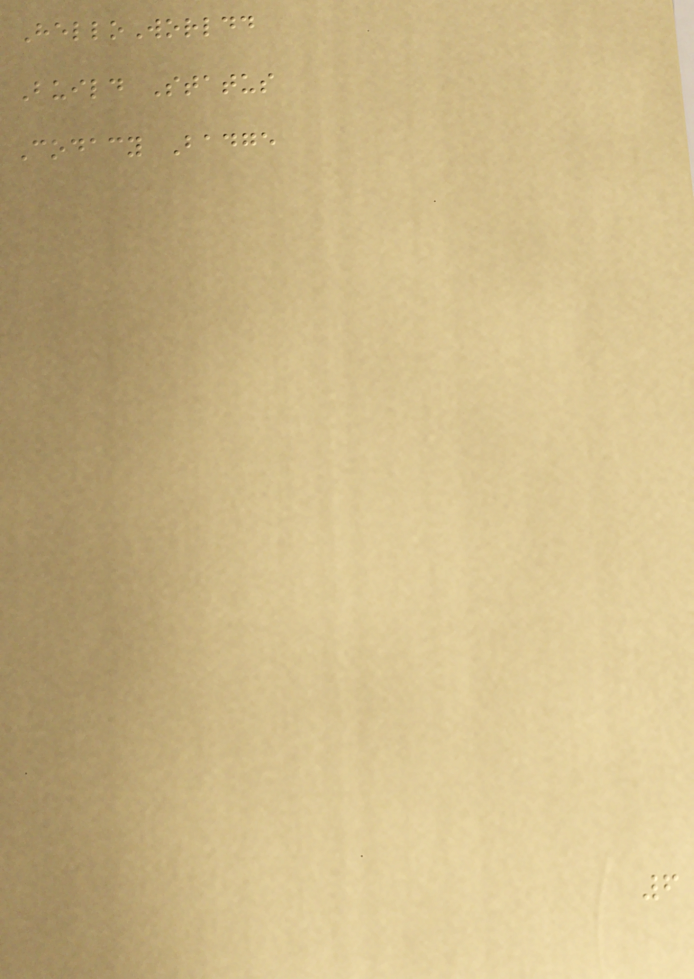HelloWorldd
Build Status
Codacy Badge
6
